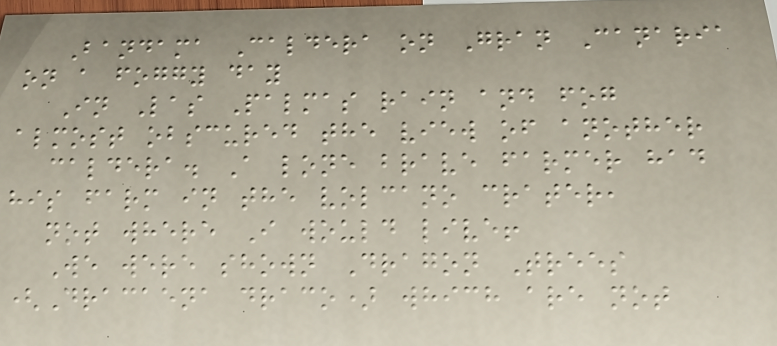Bandama Caldera on Gran Canaria
on a foggy day
In Las Palmas rain and fog
almost obscured the view of another
caldera. A lone brave farmer had
his farm in the volcano crater,
not where I would live!
We were shown Dragon Trees
(Dracaena draco) which are not
